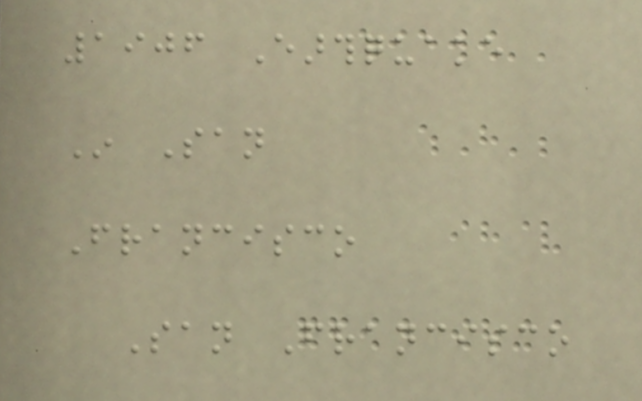1906 Earthquake
In San
Francisco
San Francisco
